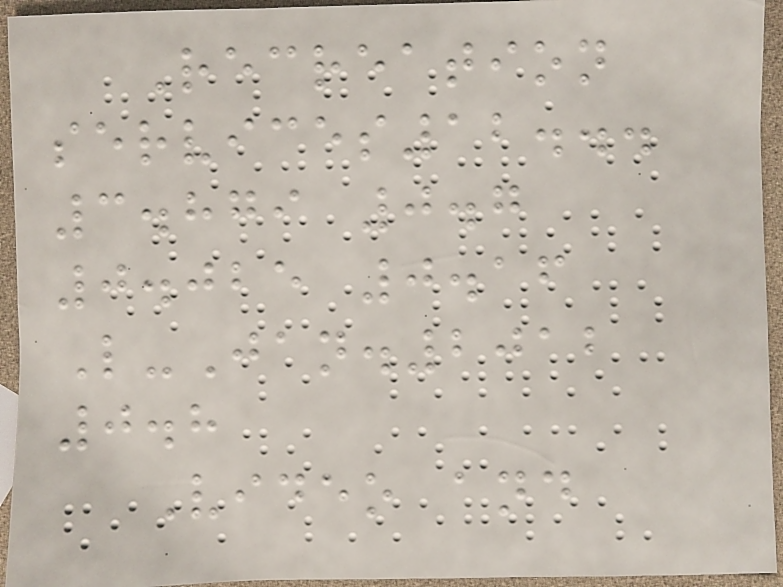Recreation
services12...
3.879 0.7
0.025 0.16
L-Jan.2012
0.8
Video and
